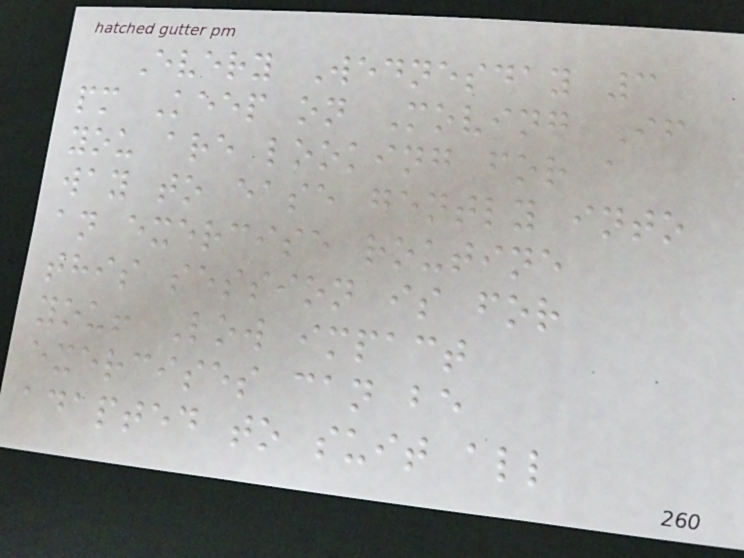Every Wednesday 3
pm Keep on Moving If
you are looking for a
way to ease gently into
an exercise routine
this session is for
you! Low impact
exercises can be
adapted to suit all
